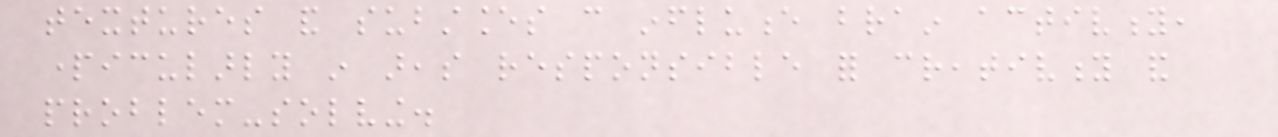textures and substances can influence brain activity,
particularly in areas responsible for creativity and
problem-solving.
